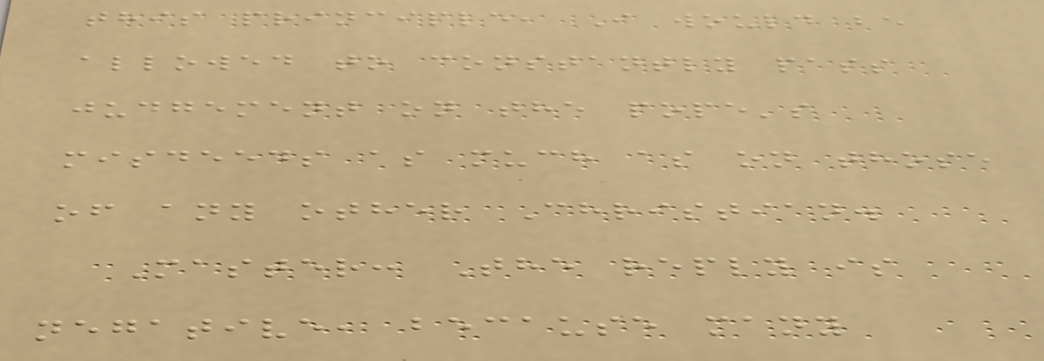this principle, I would be
allowed to constantly pass
judgement on the pope's
misdeeds as much as on those
of any other Christian.
Master: The reply is
negative, because many
